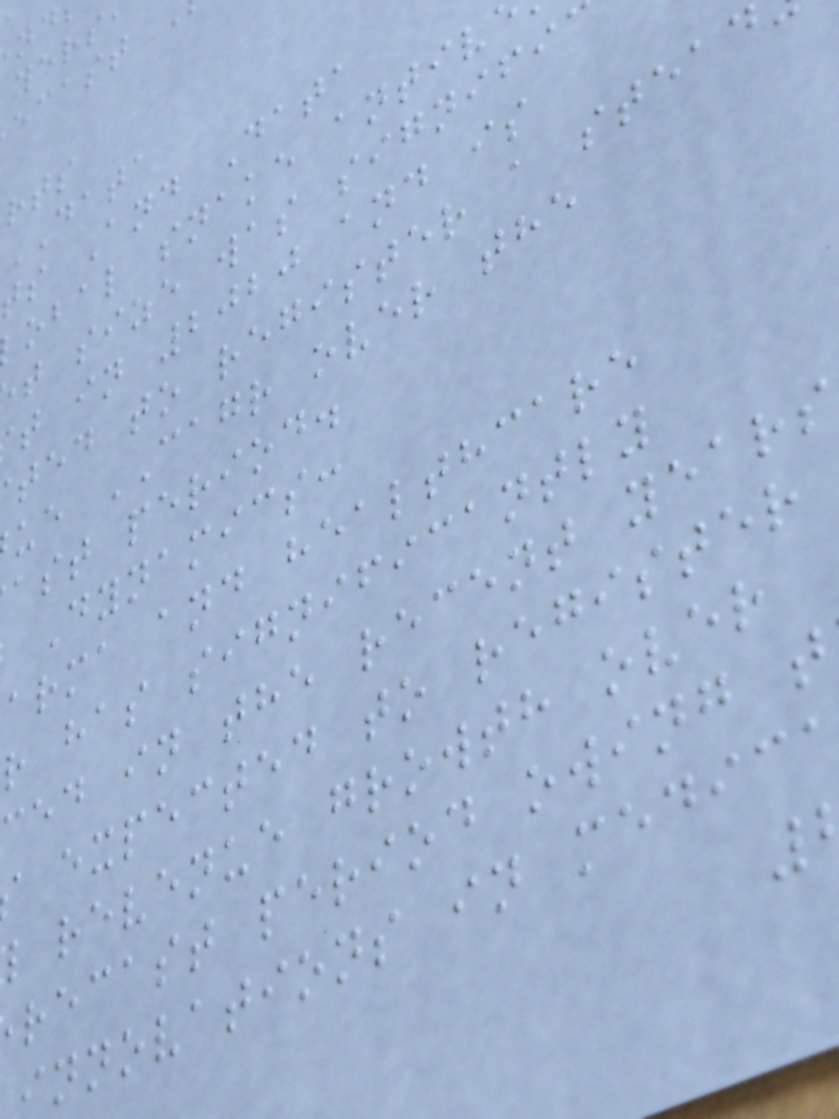DATA
ts And Data
obal snake antiv
t size was signifi
t in 2020 and is
ted to register a stead
ue CAGR over the
ast period.
Dynamics:
arma and healthcare
r has significantly
ced in the recent years
expected to register
revenue growth over
recast period owing t
nnovations in medic
